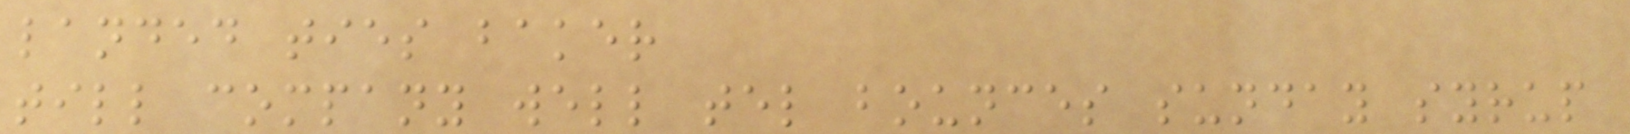landed ties baker
till company well tel bounces sunday syrup
